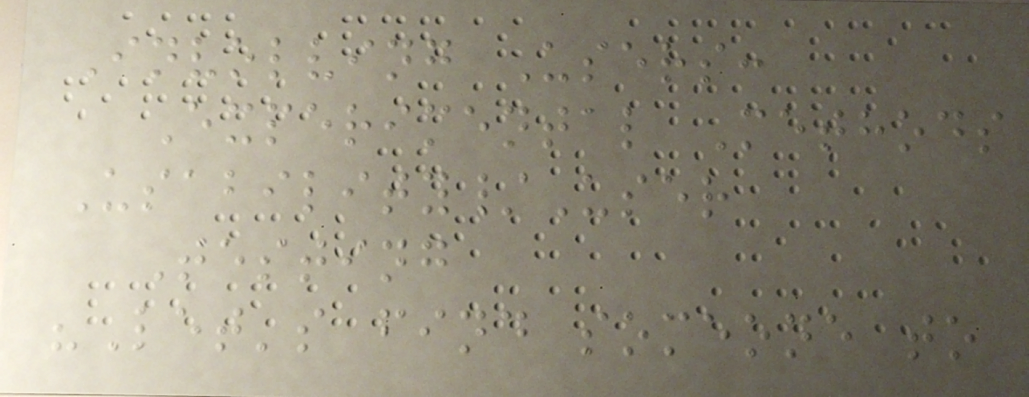Involving Users:
Experimental Methods
Usability/User
Testing
"Let's find someone to
